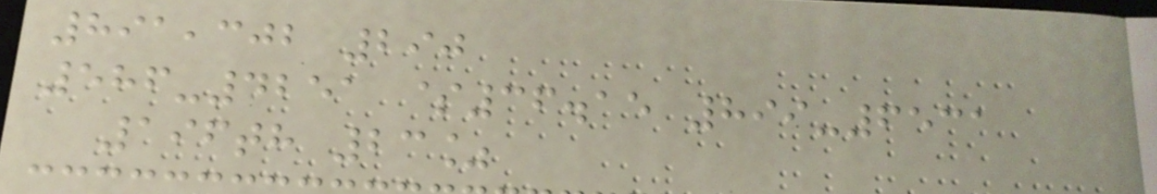891,302 290
586-4251 $36.15 899-6531
196th 23%
